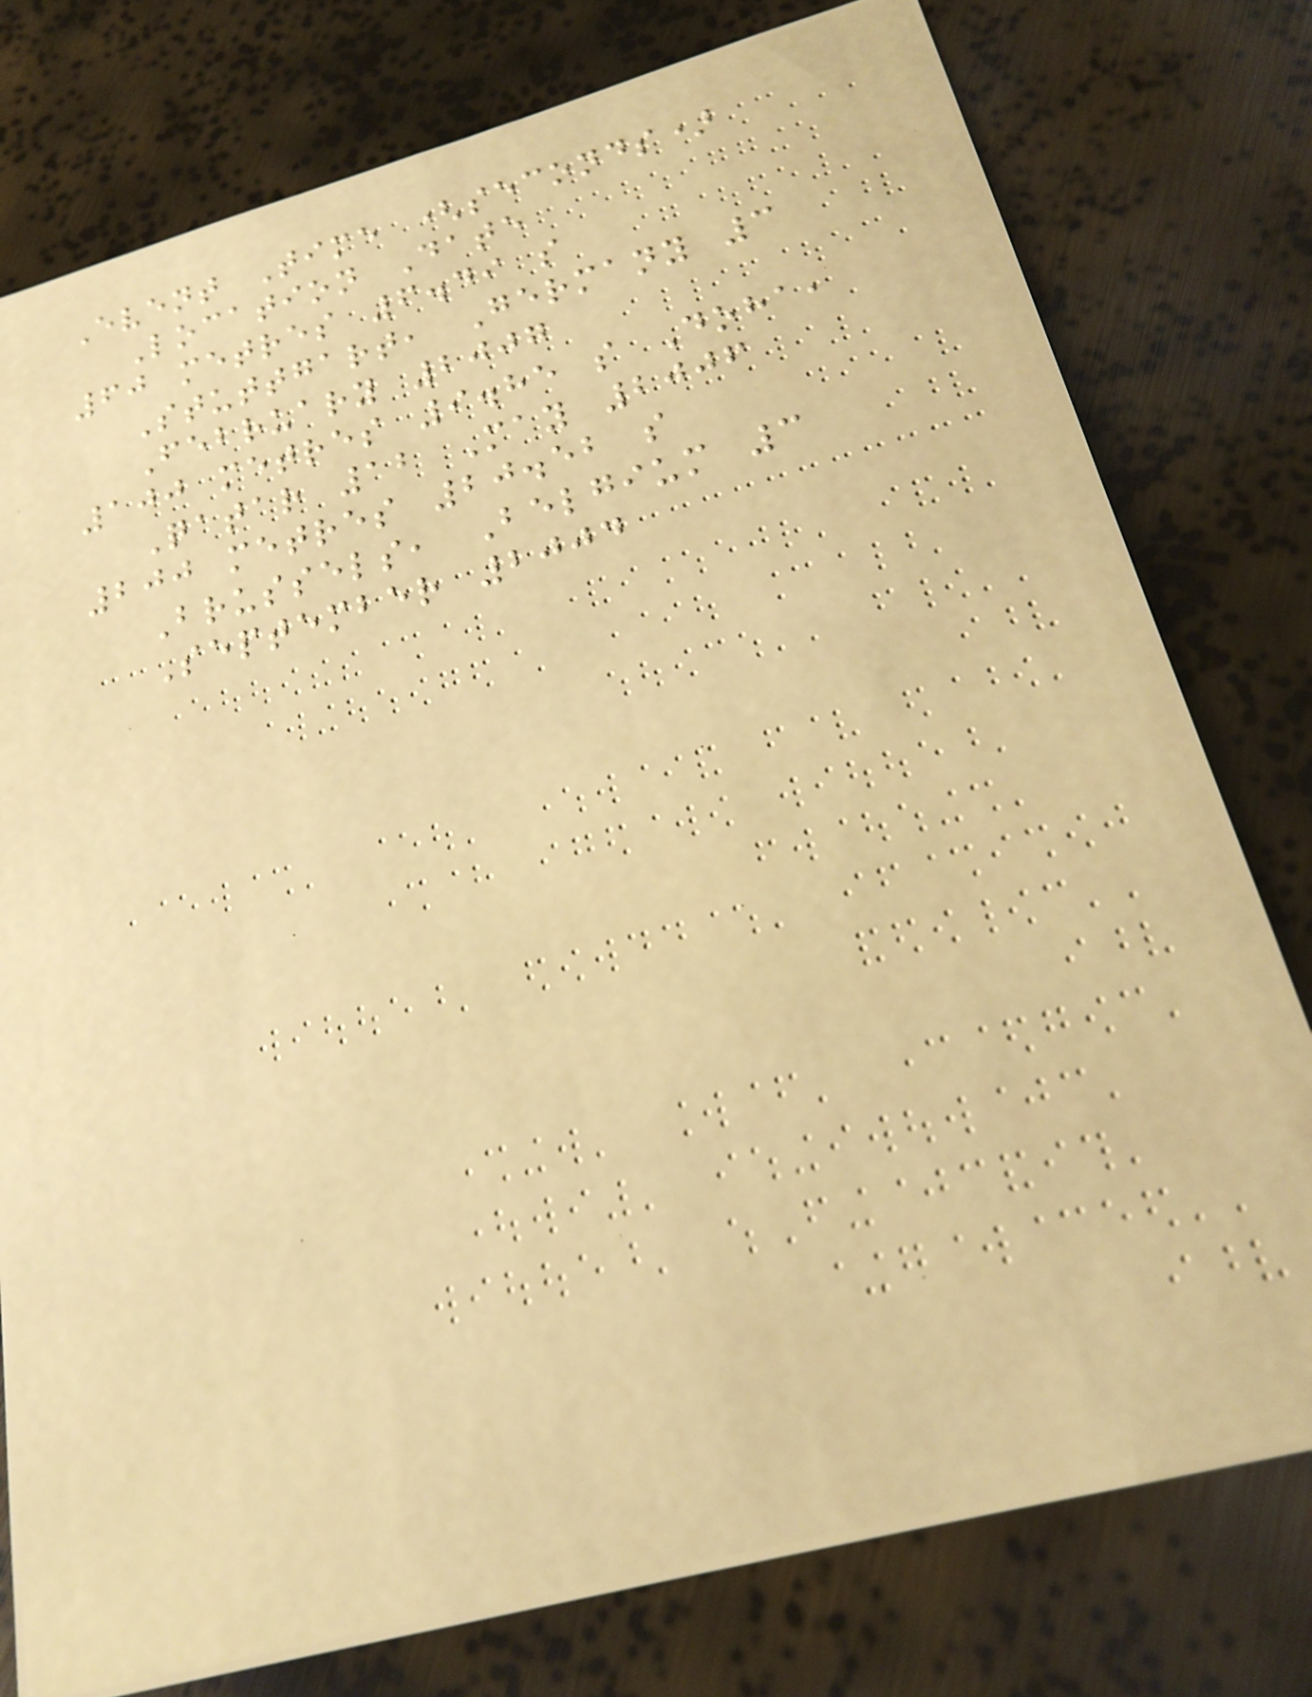Event Time (seconds)
Location Date
60 metres 6.49 s
Stuttgart, Germany 3
February 2007
100 metres 9.85 s Doha,
Qatar 12 May 2006
200 metres 20.52 s
Brussels, Belgium 3
September 2004
